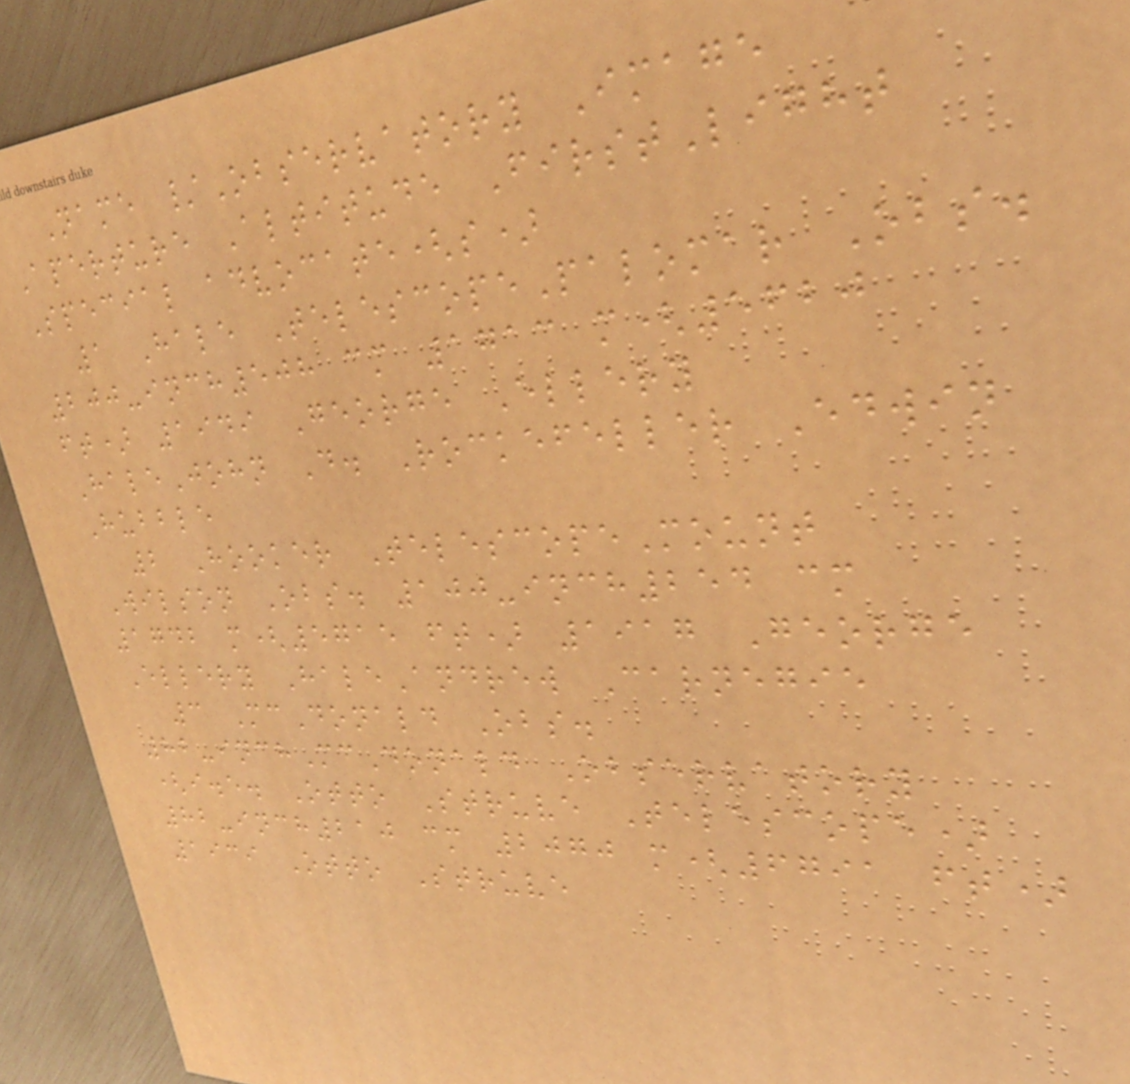Name /Observatory Image
Aperture Altitude FirstLight
Special advocate(s)
1 Hale TelescopePalomar Obs.
200-inch508 cm 1713 m(5620
ft) 1949 George Ellery
HaleJohn D. Rockefeller Edwin
Hubble
2 Hooker TelescopeMount
Wilson Obs. 100-inch254 cm
1742 m(5715 ft) 1917 George
Ellery HaleAndrew Carnegie
3 McDonald Obs.
82-inchMcDonald Observatory
(i.e. Otto Struve Telescope)
82-inch210 cm 2070 m(6791 ft)
1939 Otto Struve
